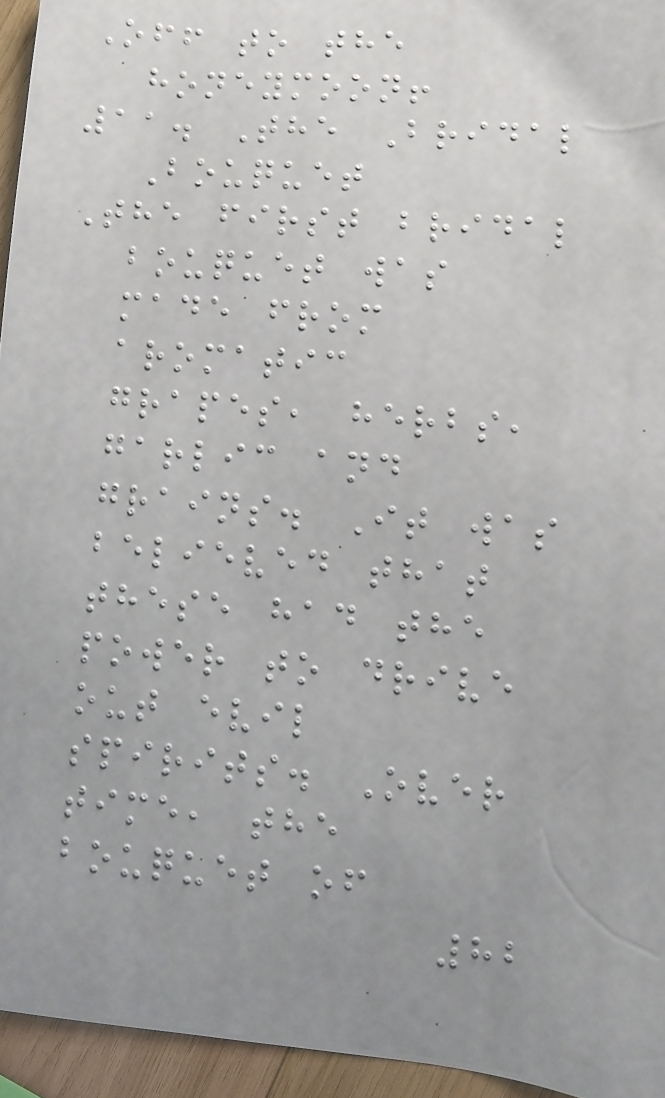Off to the
honeymoon!
11. The Bridal
Bouquet
The first bridal
bouquet was
made from
aromatic
grapes, herbs,
garlic and
grains. It was
believed that
these had the
power to drive
out evil
spirits. Over
time, the
bouquet of
82
